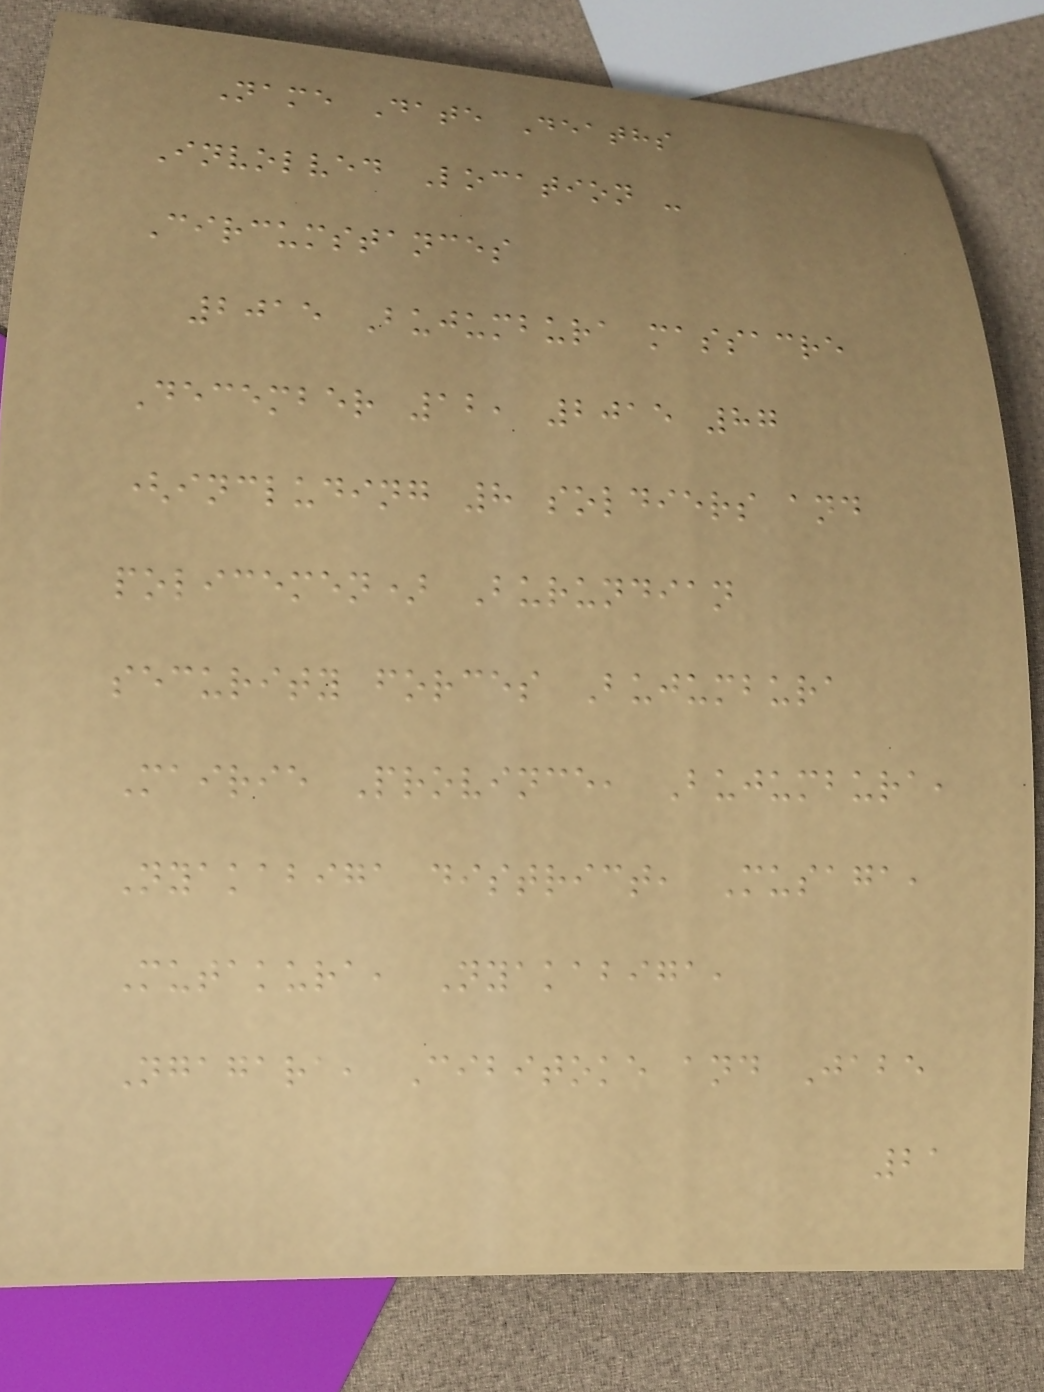Name Date Deaths
Involved Location -
Circumstances
2015 Bujumbura massacre
December 12, 2015 87
(including 8 soldiers and
policemen) Burundian
security forces Bujumbura
Mairie Province, Bujumbura,
Nyakabiga district, Musaga,
Mutakura, Nyakabiga,
Ngagara, Cibitoke and Jabe
21
